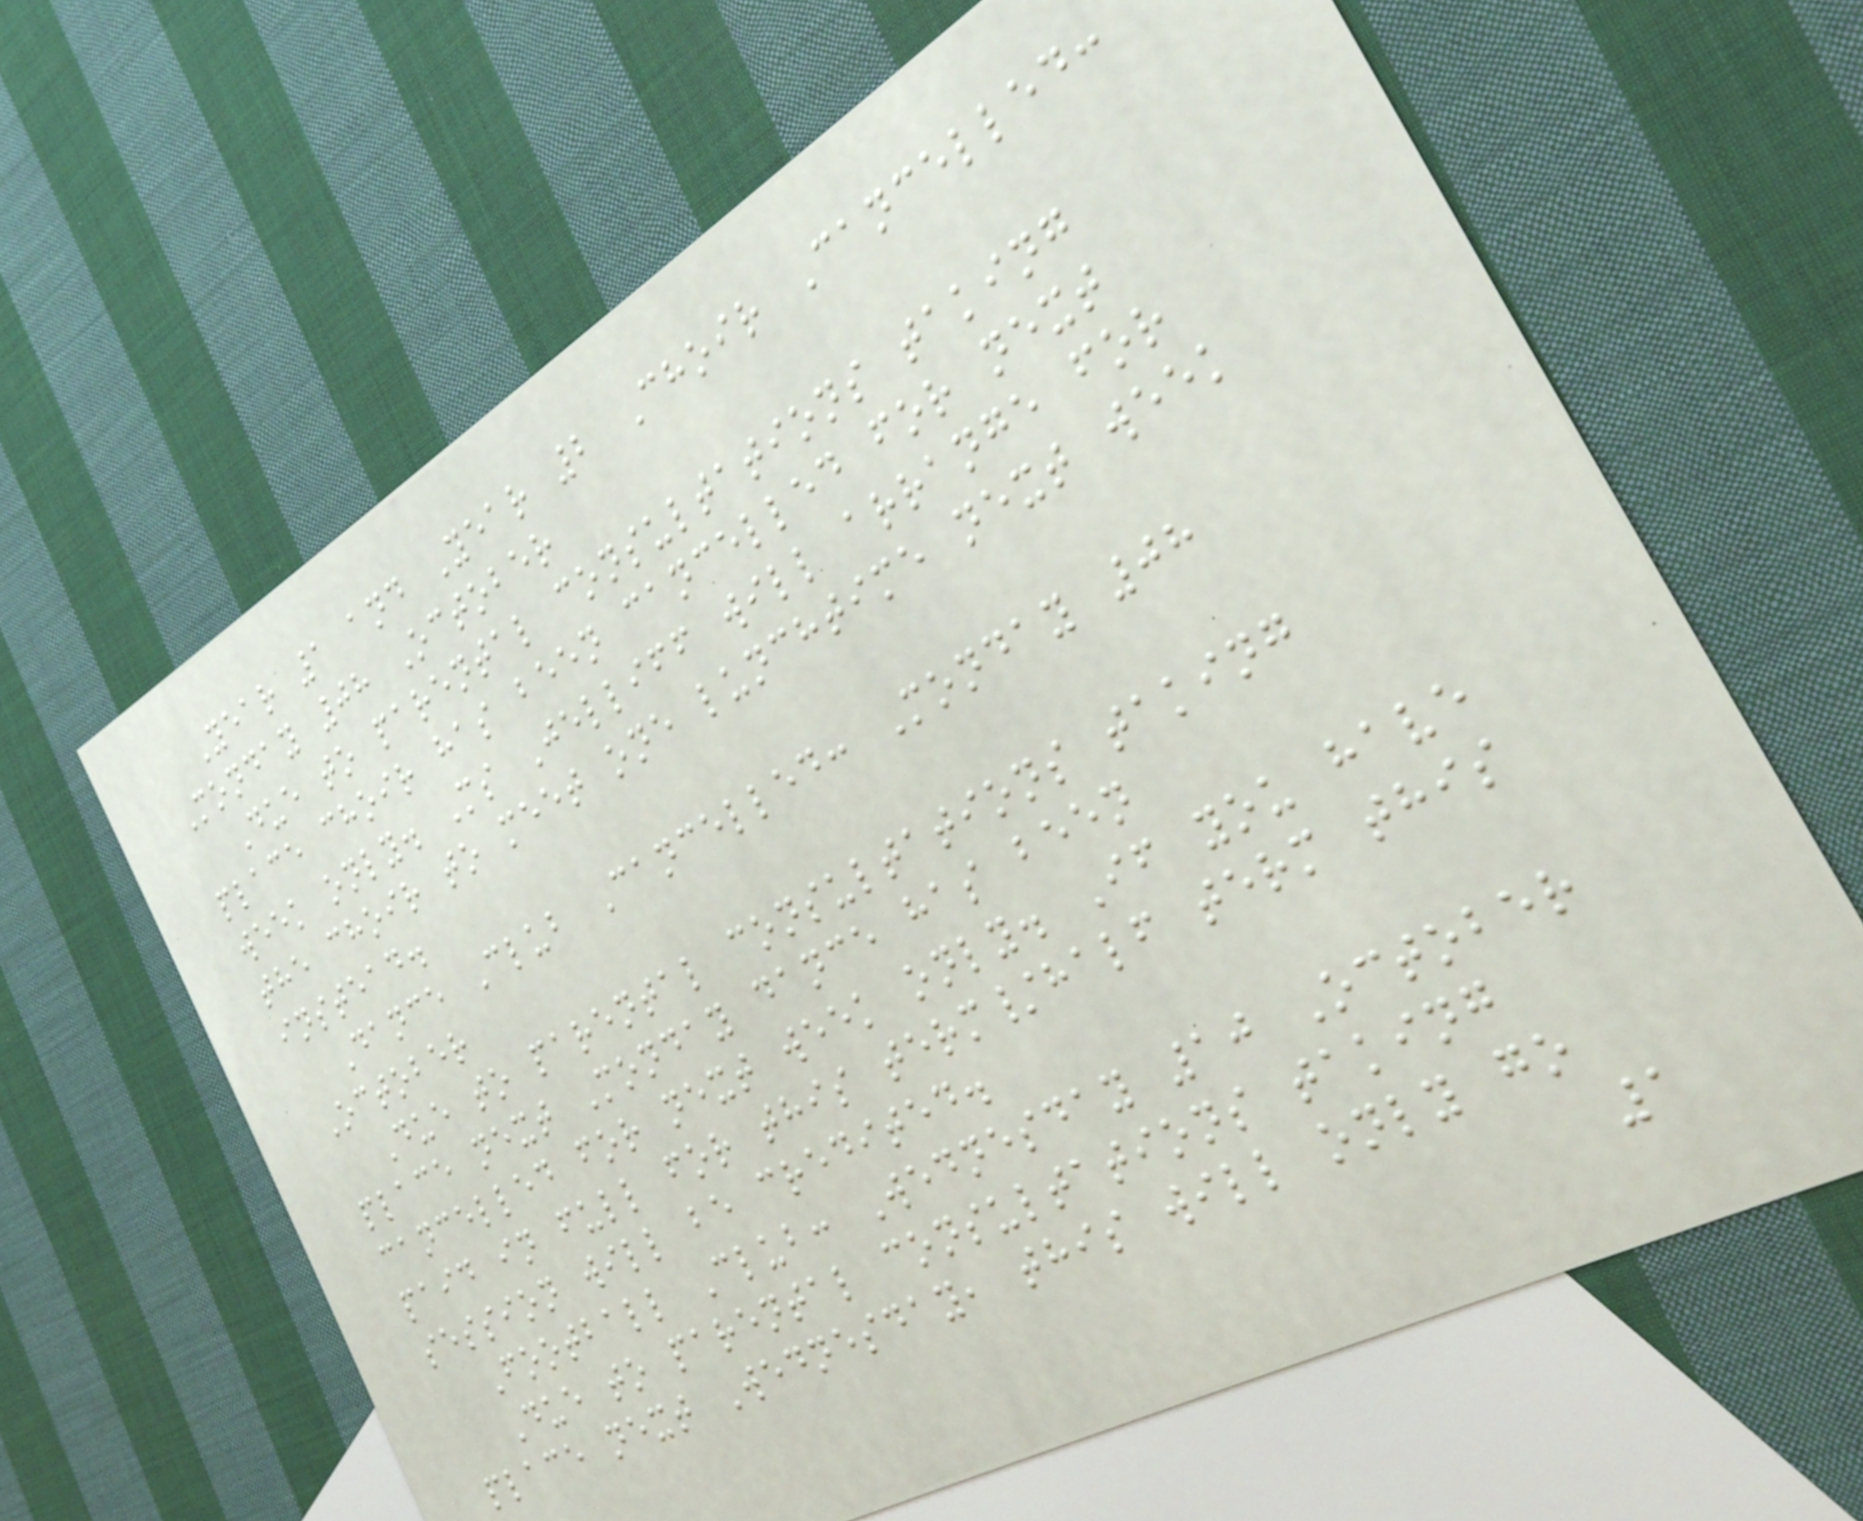Year 1 and Year 2 Choir Cancelled:
Monday 08 October
Due to parental consultations taking
place choir has been cancelled for next
week only. Ms Jelliff will arrange for
the choir to meet one lunchtime next week
instead.
Dance Club Cancelled: Monday 08
October
Due to parental consultations taking
place next Monday dance has been
cancelled for next week only. If you have
paid in full for this term/half term this
session will be credited.
Football Club: Wednesday 10 October
Due to parental consultations taking
place next Wednesday, this will only go
1
